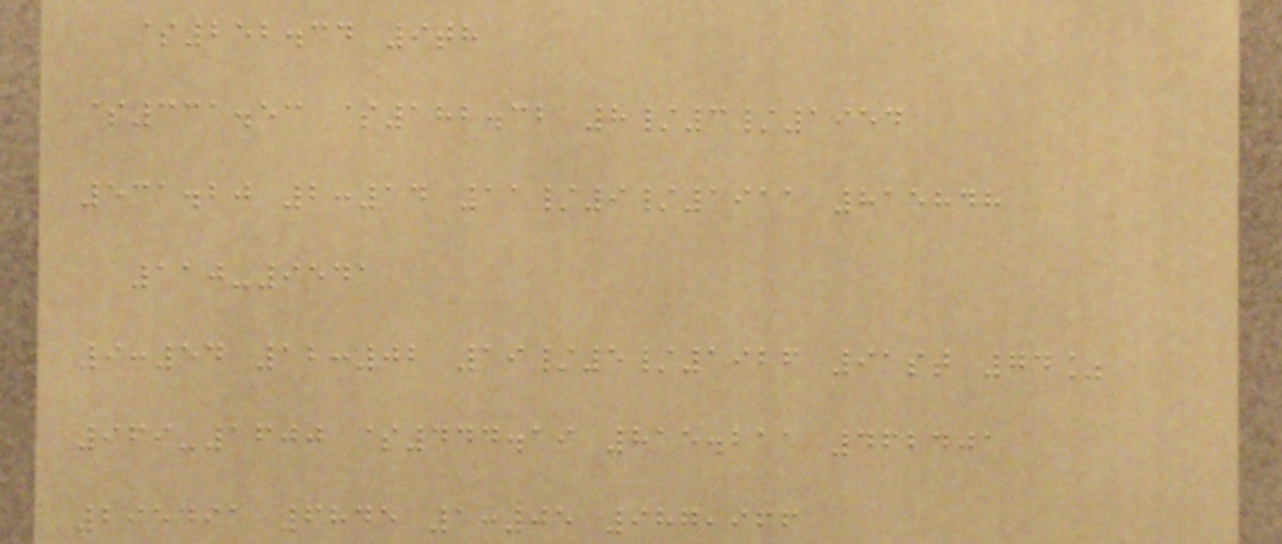$252.34 9th
$331.53 $182.32 8/3/1954
531.20 2:14 11/9/1911 815848
110-9541
9:54 12:02 19/5/1926 91st 74%
969-1600 $444.19 815.211 462401
295491 6845 1:05 987,966
